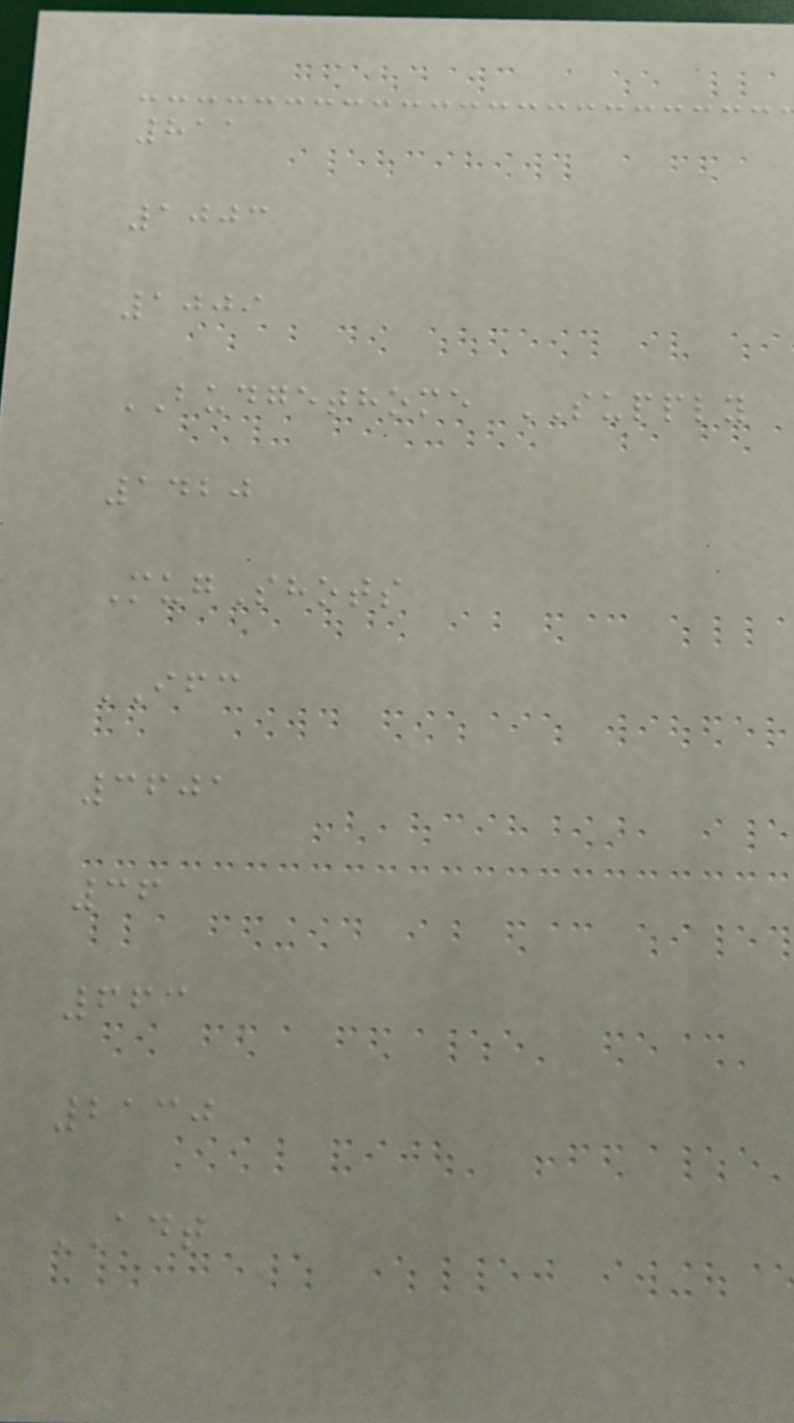811
1003
1009
BUDGETHOME SUPPLY
1420
MugShots
IFC
3601
36
663
2130
ADT
